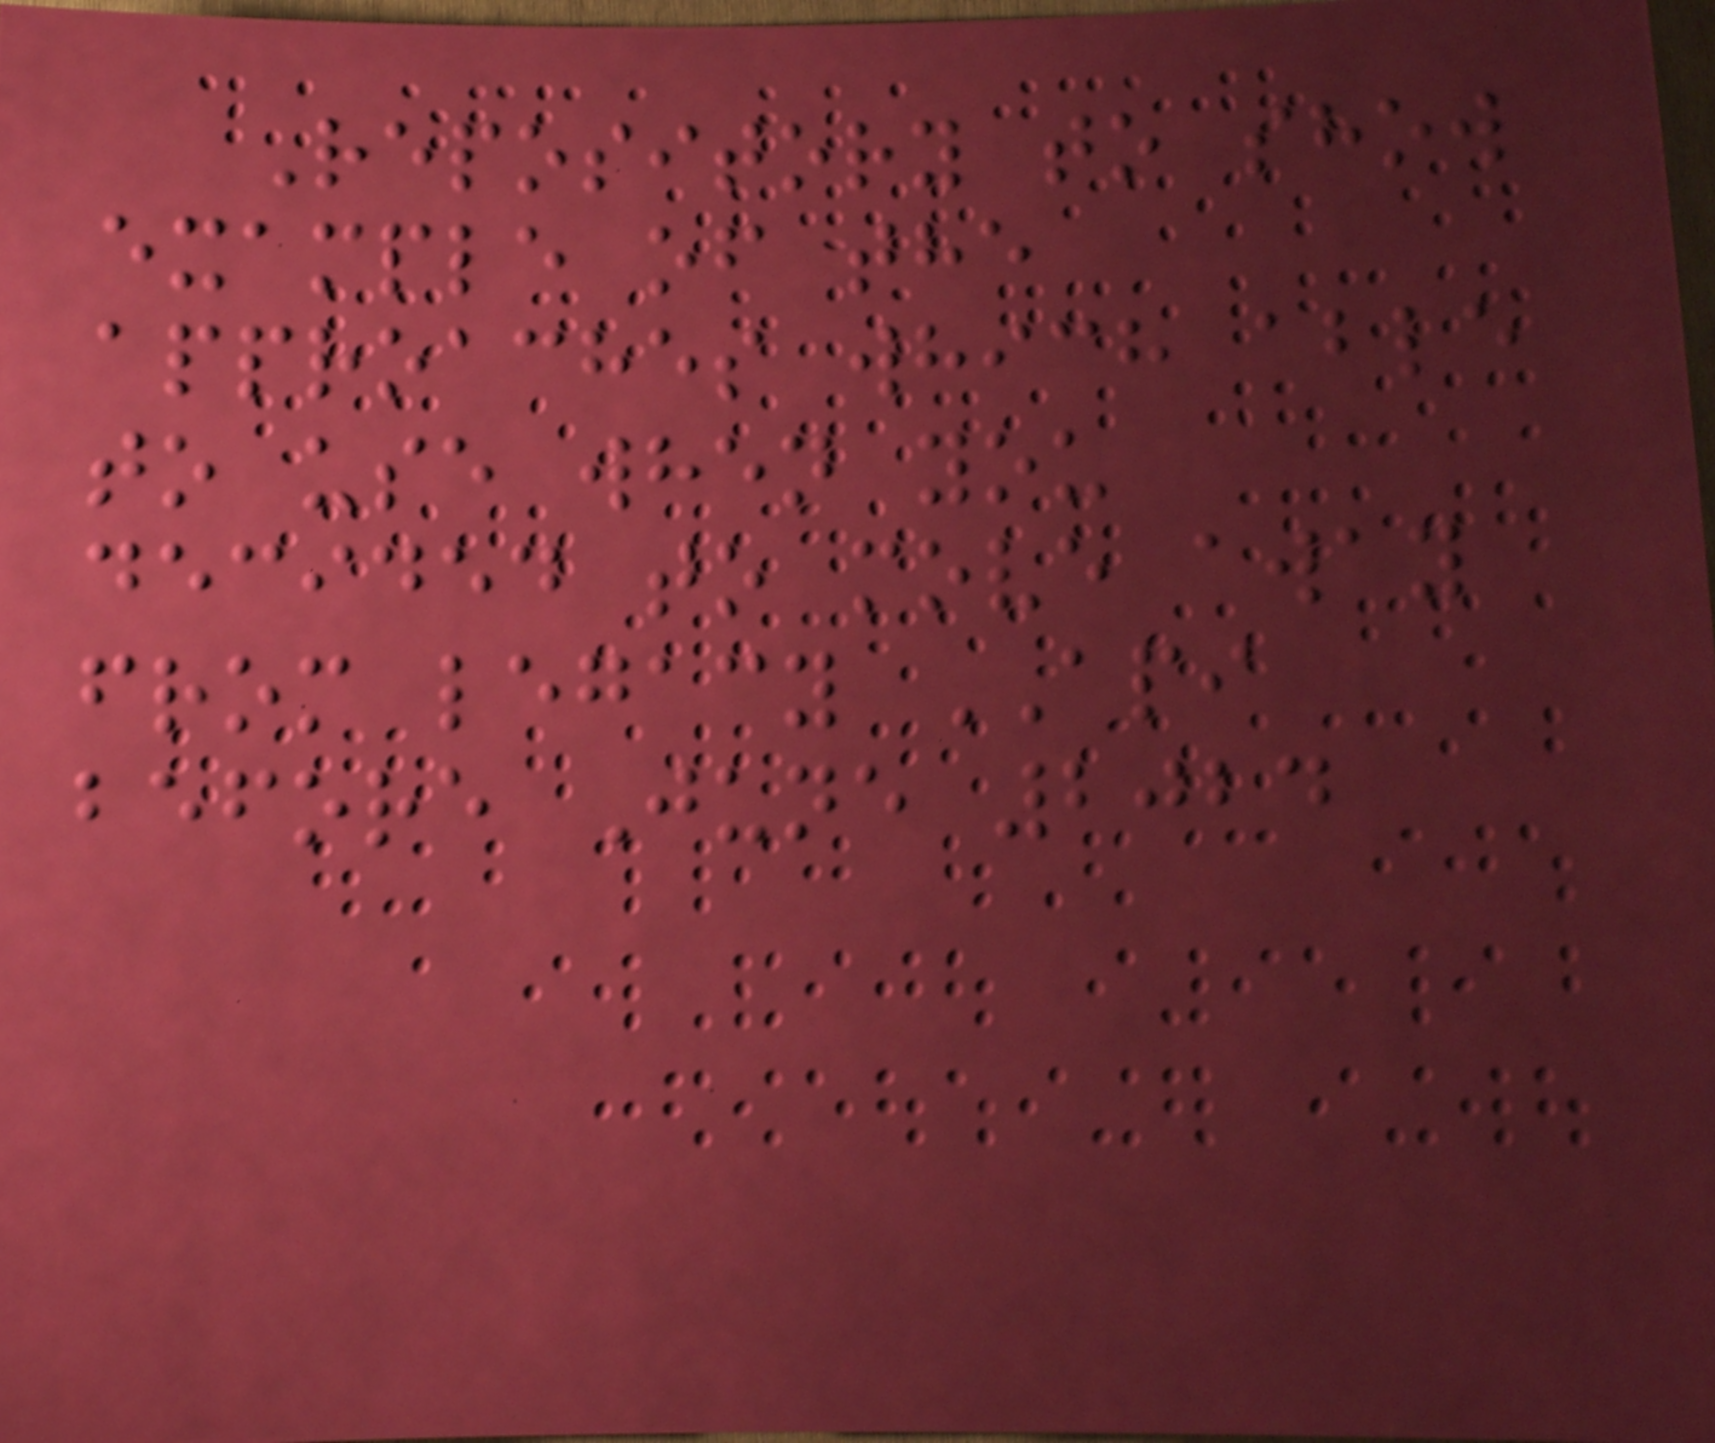Repository to show
example of the
approaches which able
to use when you
decided to move away
from legacy API
before June 2024
